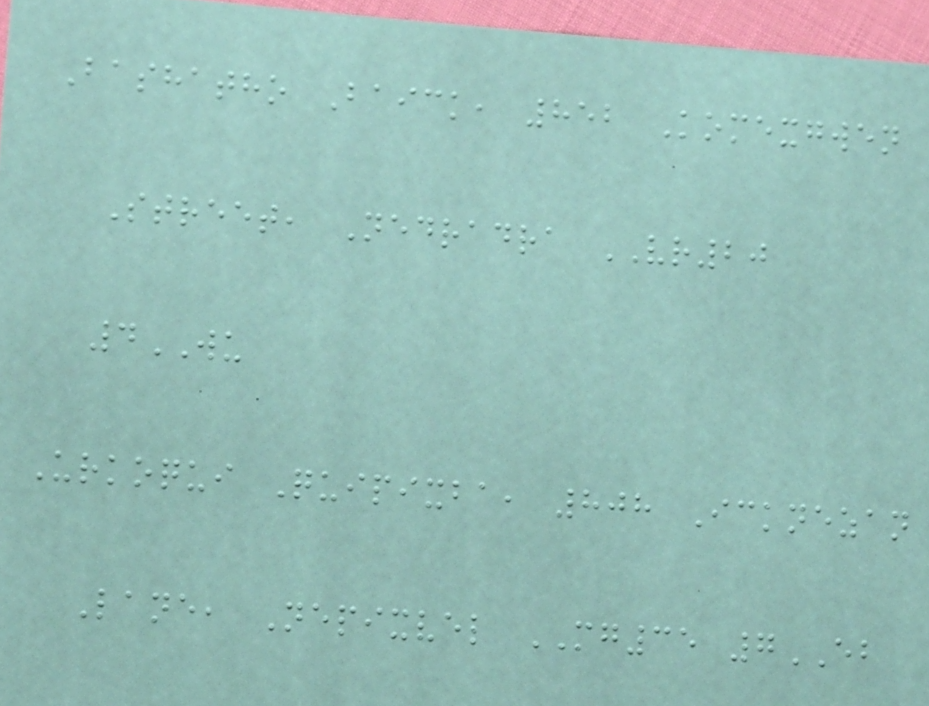Bashatho Baick, 852 Komexgwen
Street, Nedradra VR20
4WU
Urkoqui Quipixba, 808 Icknezan
Lane, Nepixvel MG35 7EB
